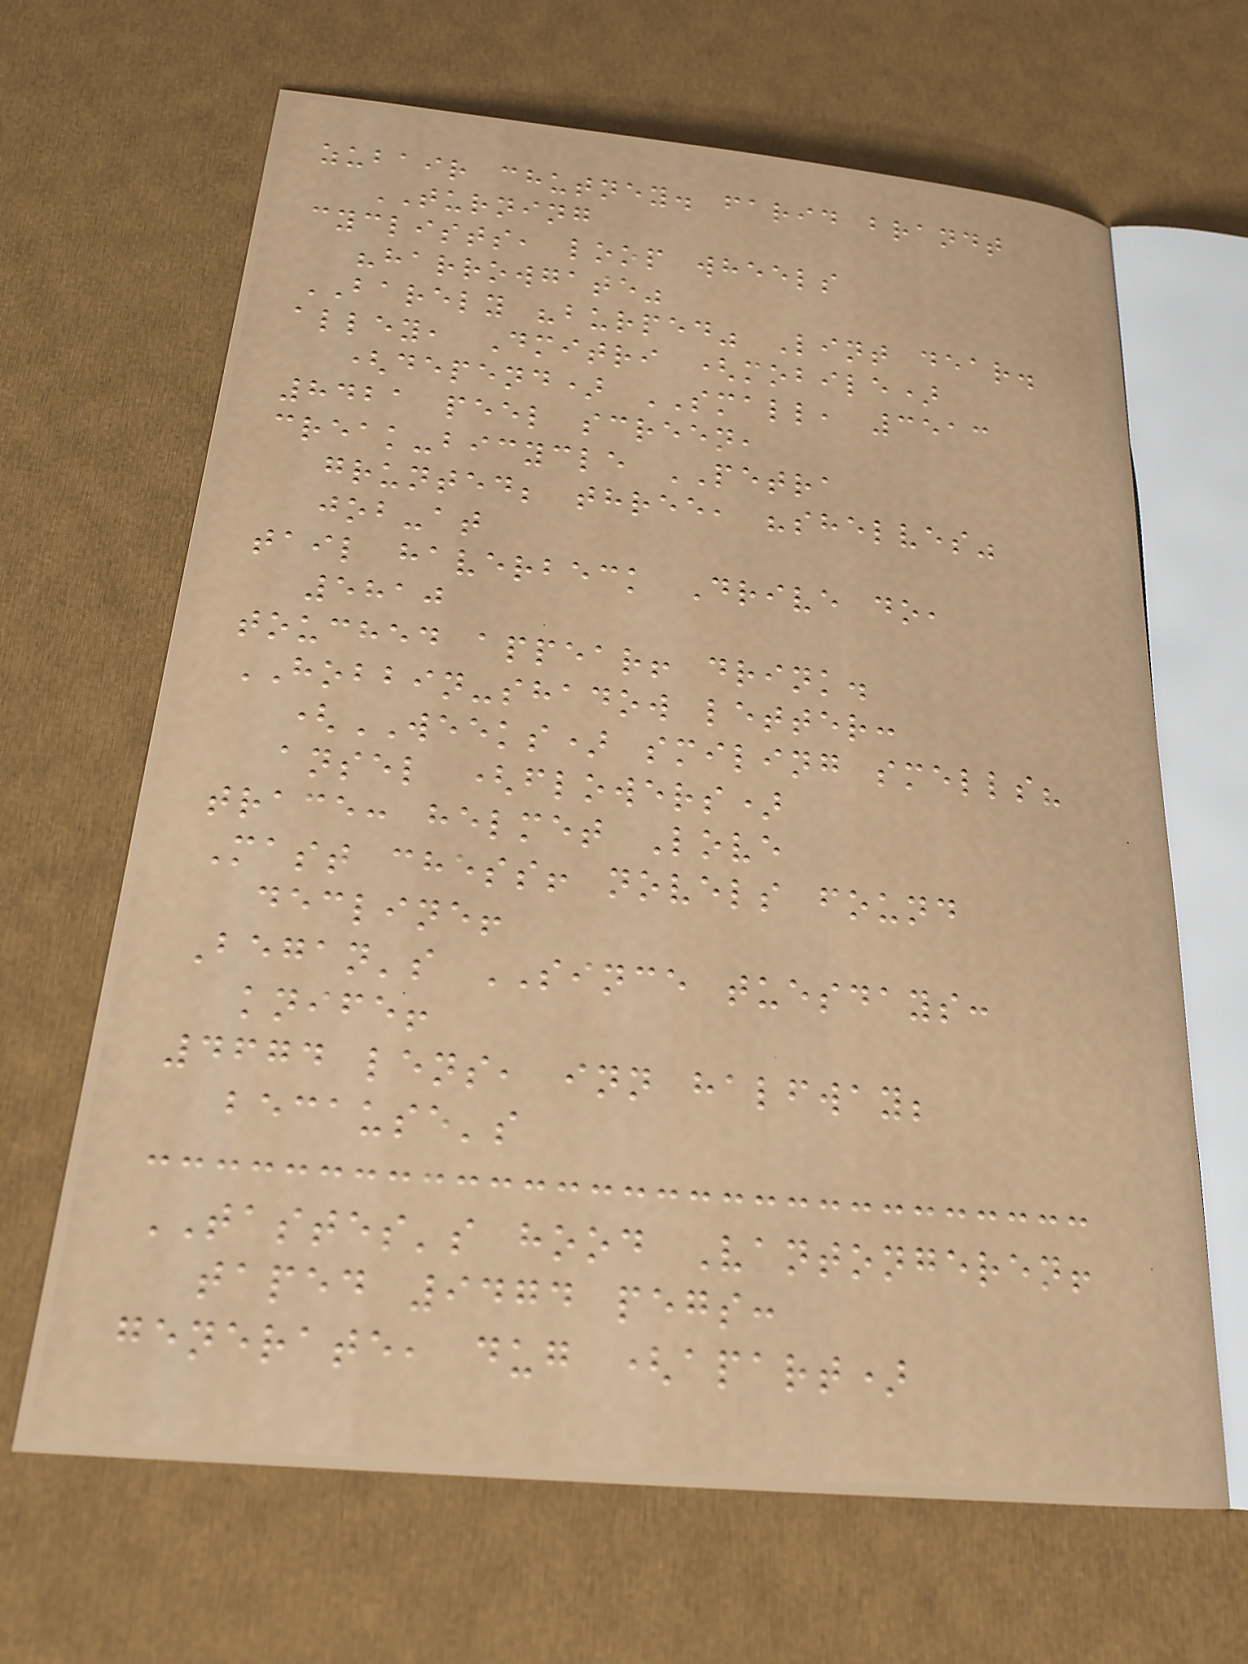zubair chutney. farid brandt
TURNING
cyclists, loop wheels
"harrowgate"
BARELY "burped" Lint dear.
alley, Dmitri (mobile)
(depend) SMALL, 3513
8421 peel screen,
creak-bicycle PETRA
grunted; three, "shelves"
job-at
tail haverbeck Drive do,
5810
touched appear! drink.
HOBBIN-shadow letter:
(WEEKS) smiling smells?
ansel (flowers)
trace: helmet Love
Mast chess! novels found
decline!
Began's SINCE tuesdays:
knife!
4674 lens, inn halfway;
because's
TASTES's hood Vantongeren!
taped 9474 pegs:
generate, dug (apart)
